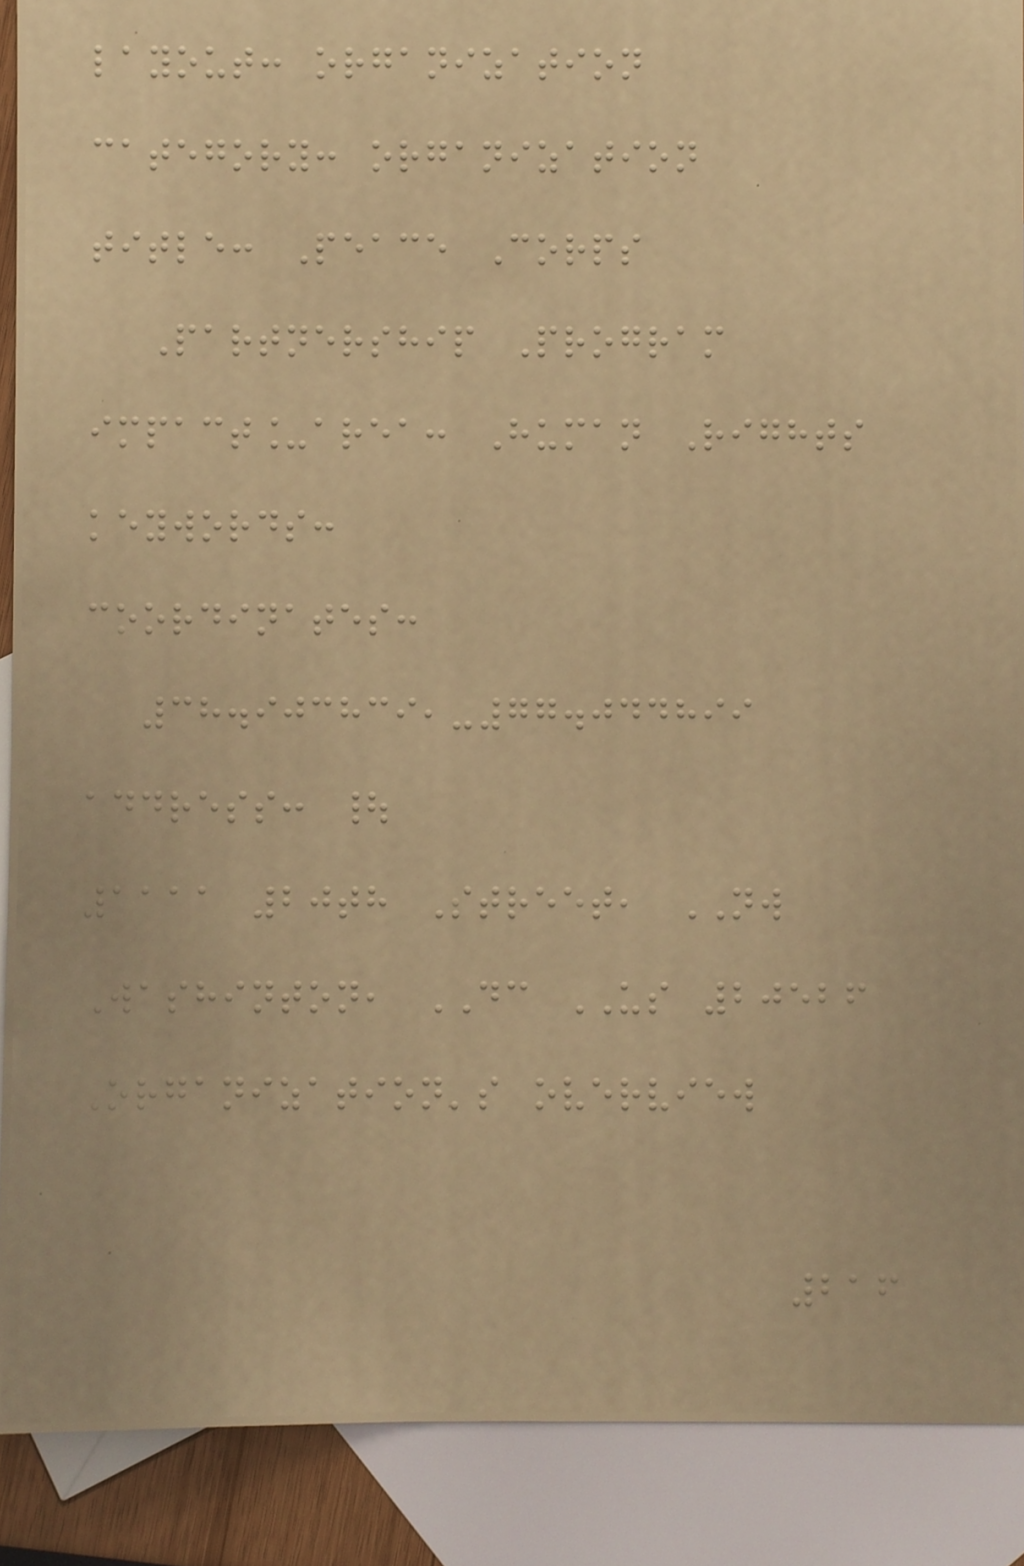layout: organization
category: organization
title: Peace Corps
Partnership Program
impact_area: Human Rights
keywords:
coordinates:
38.903839,-77.044899
address: |
1111 20th Street, NW
Washinton, DC US 20526
Organization's overview
216
